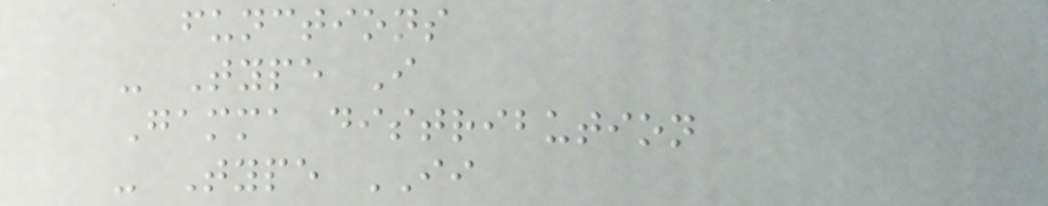functions
- Type I
Gamma distribution
- Type II
